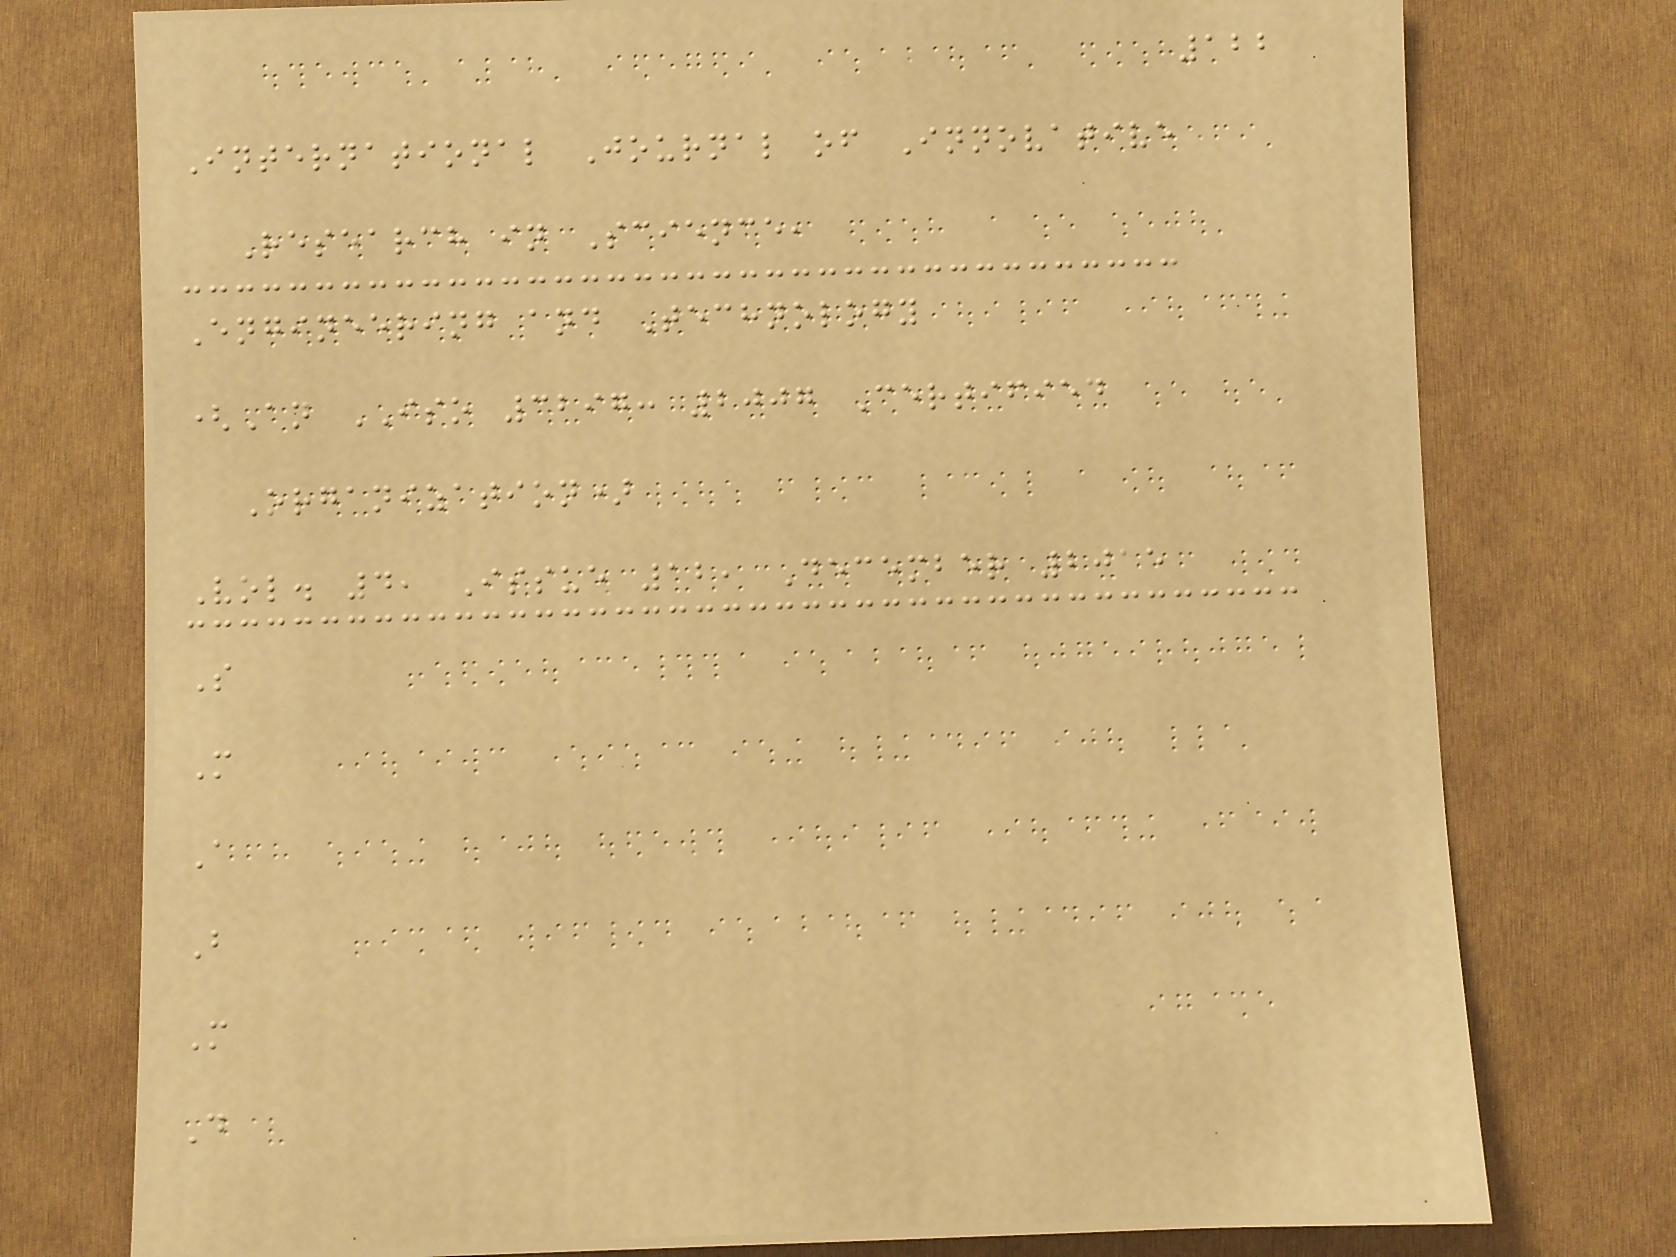122
International Journal of Innovative
Research in Science,
Engineering and Technology
(An ISO 3297: 2007 Certified
Organization)
Vol. 4, Issue 12, December 2015
S
M
A
B
M
D
